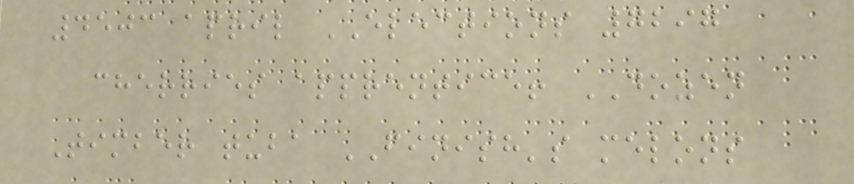4503 april ELECTIONS 7297
cherries apprentice! DOZEN
Timber tuba FINISH's melons
